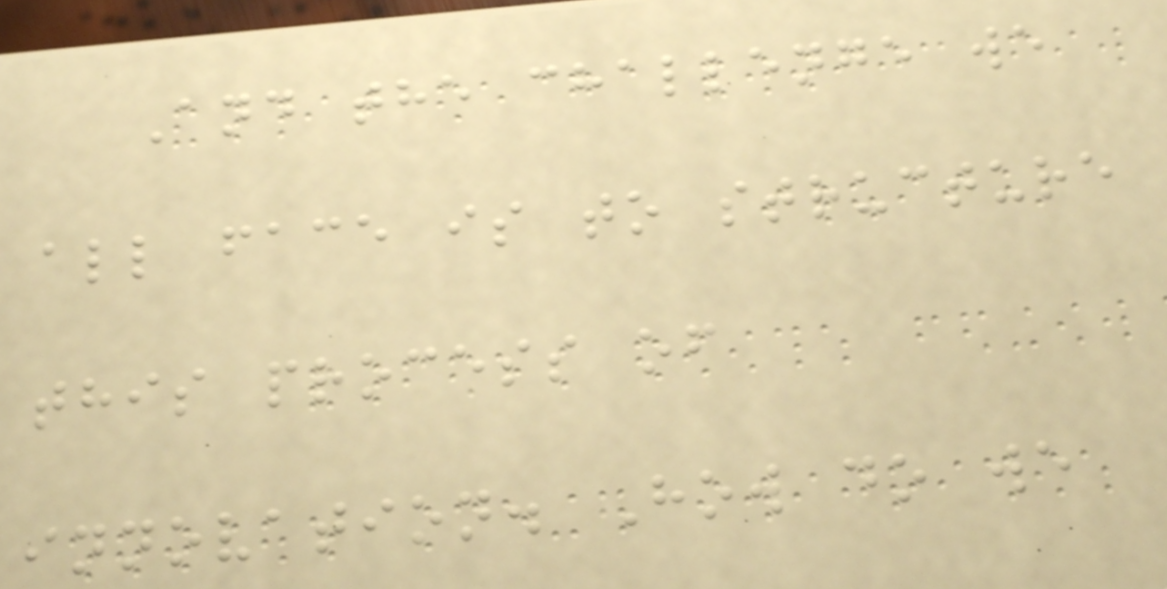And the challenge we
all face is to structure
this process of
innovation. How do we
